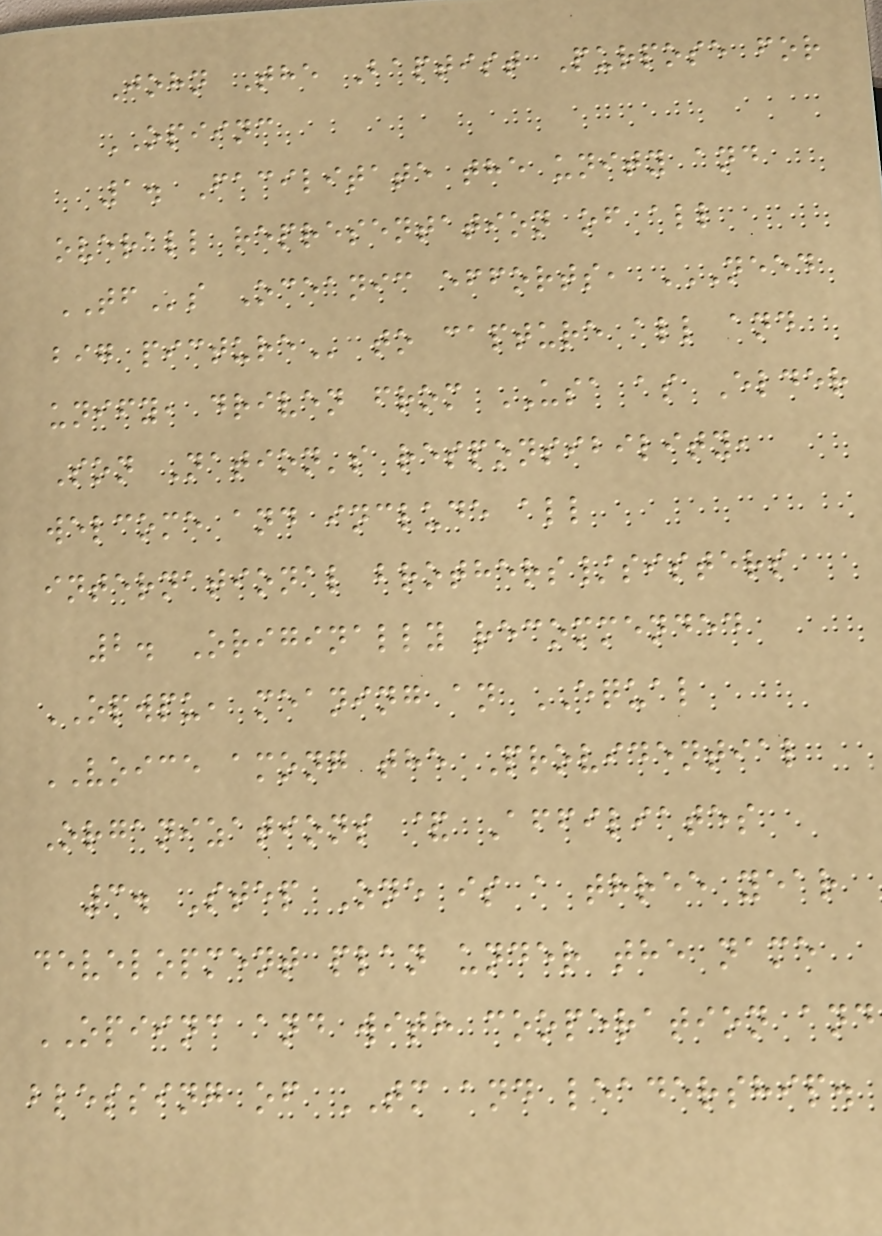John The Baptist Purpose for
OPIINC
1. Facilitate the unity and
overall representation of all
TFs Oceanic efforts, NEED
BIG PICTURE to capture all and
unify, driven from USA as Elder
Son Nation's responsibility,
welcome and include all
international brothers/sisters
2. Originally recommended
OPWPU, meaning an EQUAL
VOICE among the Providential
Organizations & Affiliates
3. Step One is a three year
development plan under the name
OPIINC and with cooperation and
blessing of TM and leadership.
